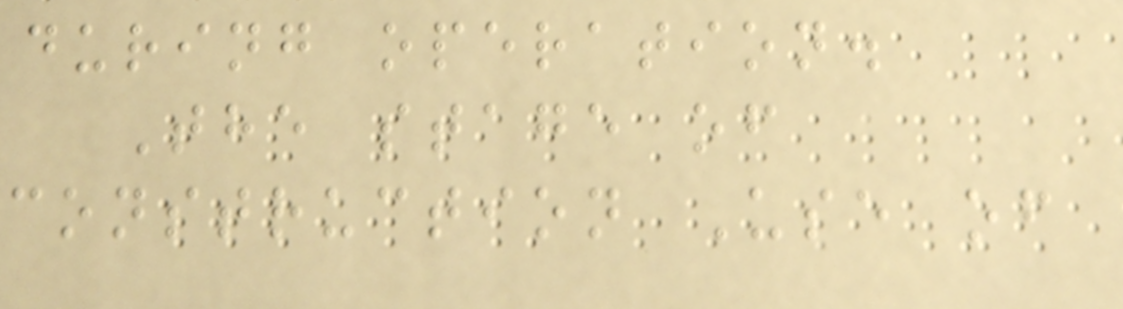during operation.
The stage of
construction Use of
